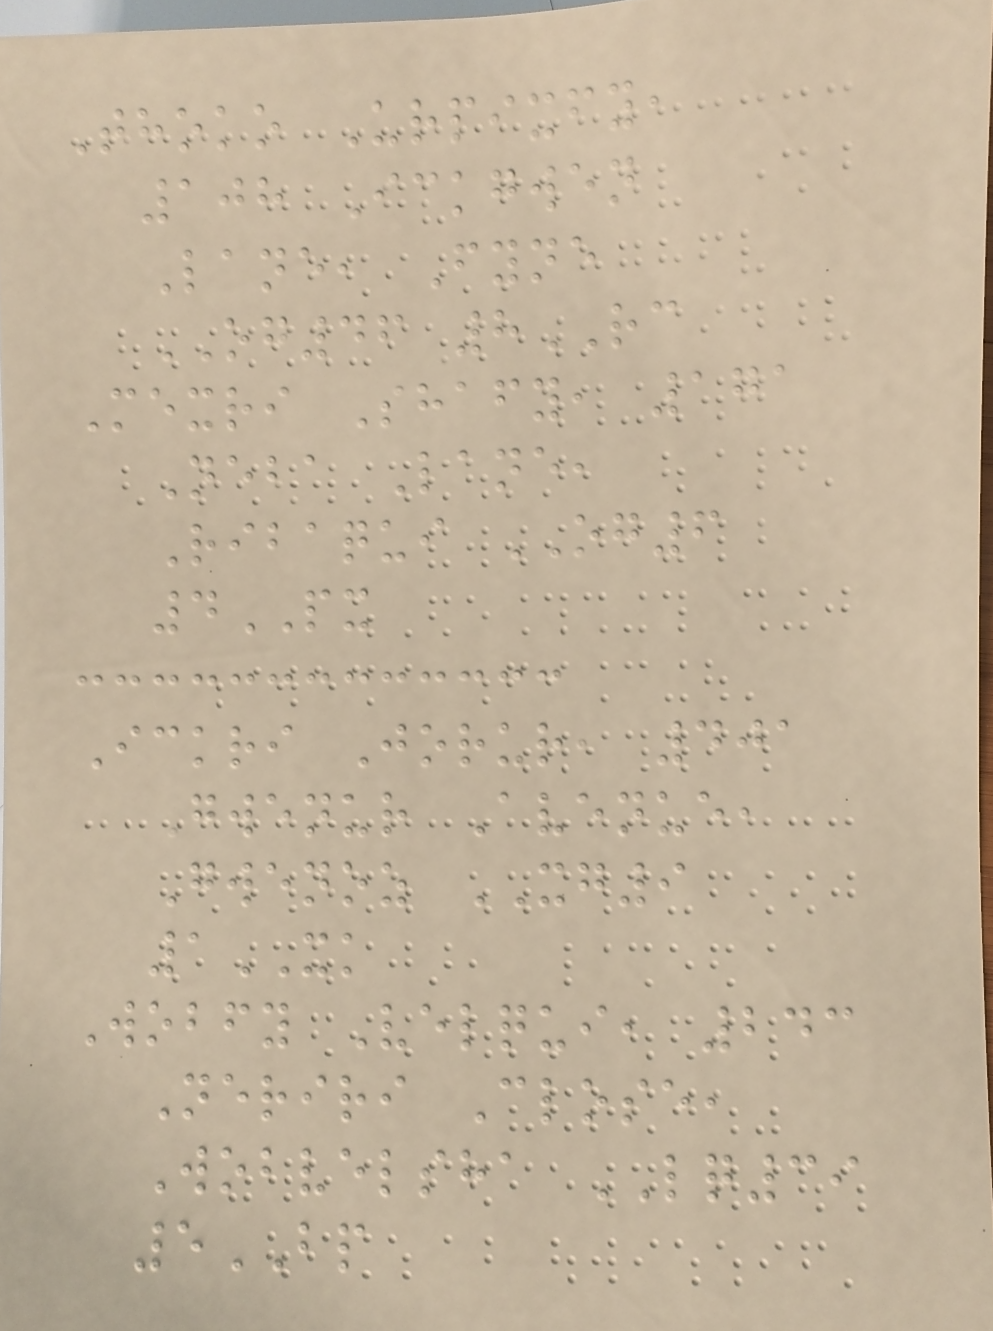Thoko Urpixfy,
108 Ickgwen
Lane, Fyne
OG46 8RC
Mexri Shafy, 171
Neba Lane,
Ribaqui OG6
4PX
Ickri Jorur, 401
Gwenur Avenue,
Gwenoz XG9
1XK
Wobfy Velqui, 243
Neriri Close,
Wobvelsha LQ39
5BP
